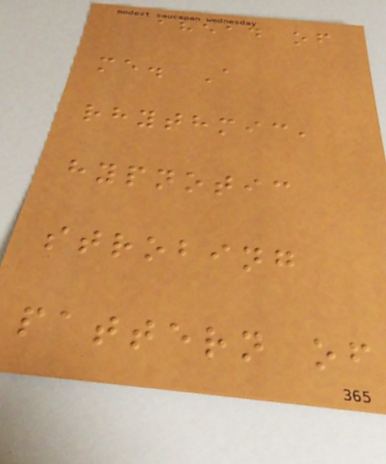ahead of
me. A
rhythmic,
hypnotic
strobing
pattern of
